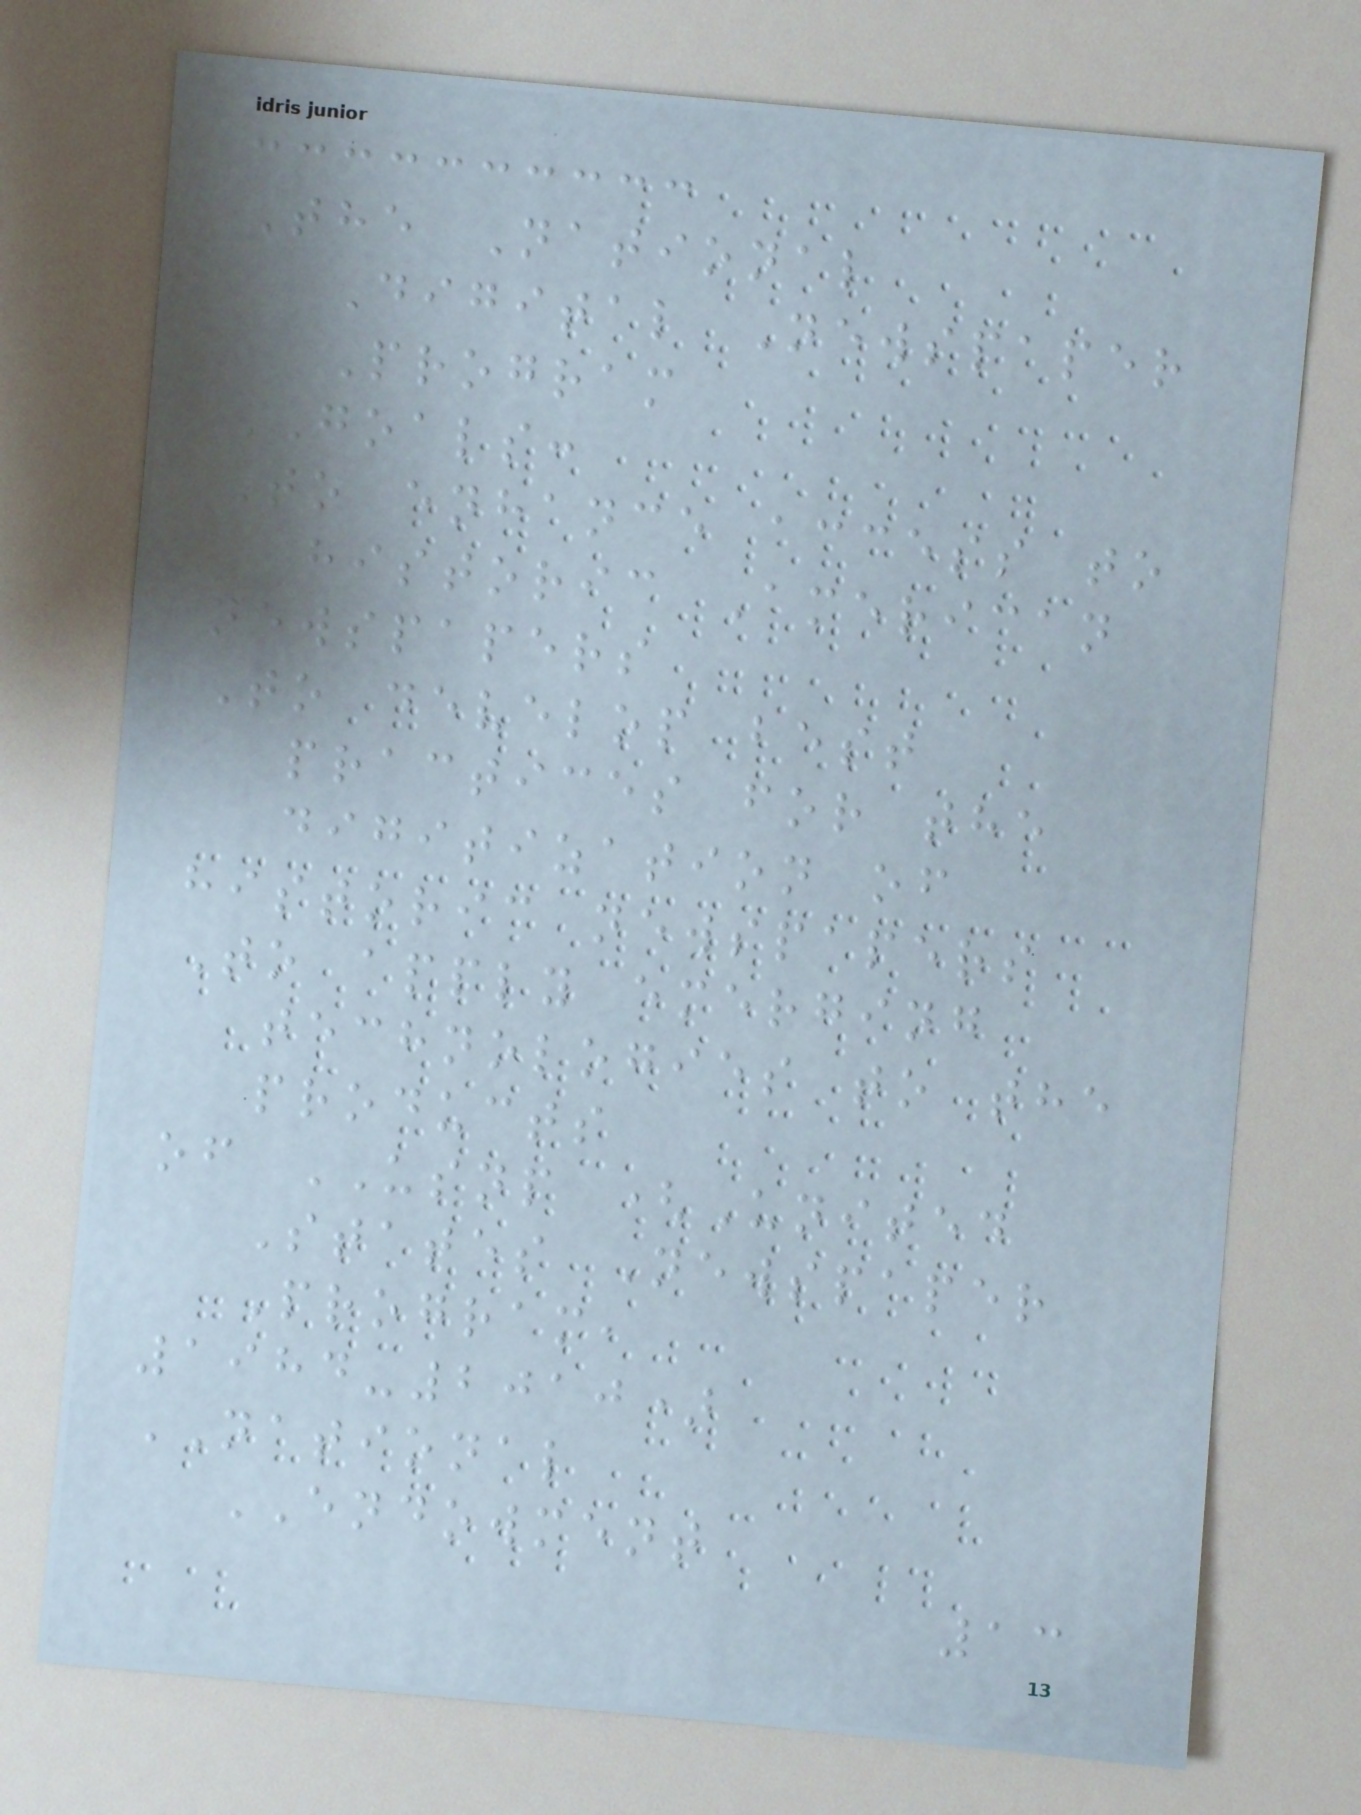The National
Digital Newspaper
Program
GOALS:
To enhance access to
historic American
newspapers
To develop best
practices for the
digitization of
historic newspapers
To apply emerging
technologies to the
products
of USNP (United
States Newspaper
Program,
1984-2010)
NATIONAL
ENDOWMENT
13
